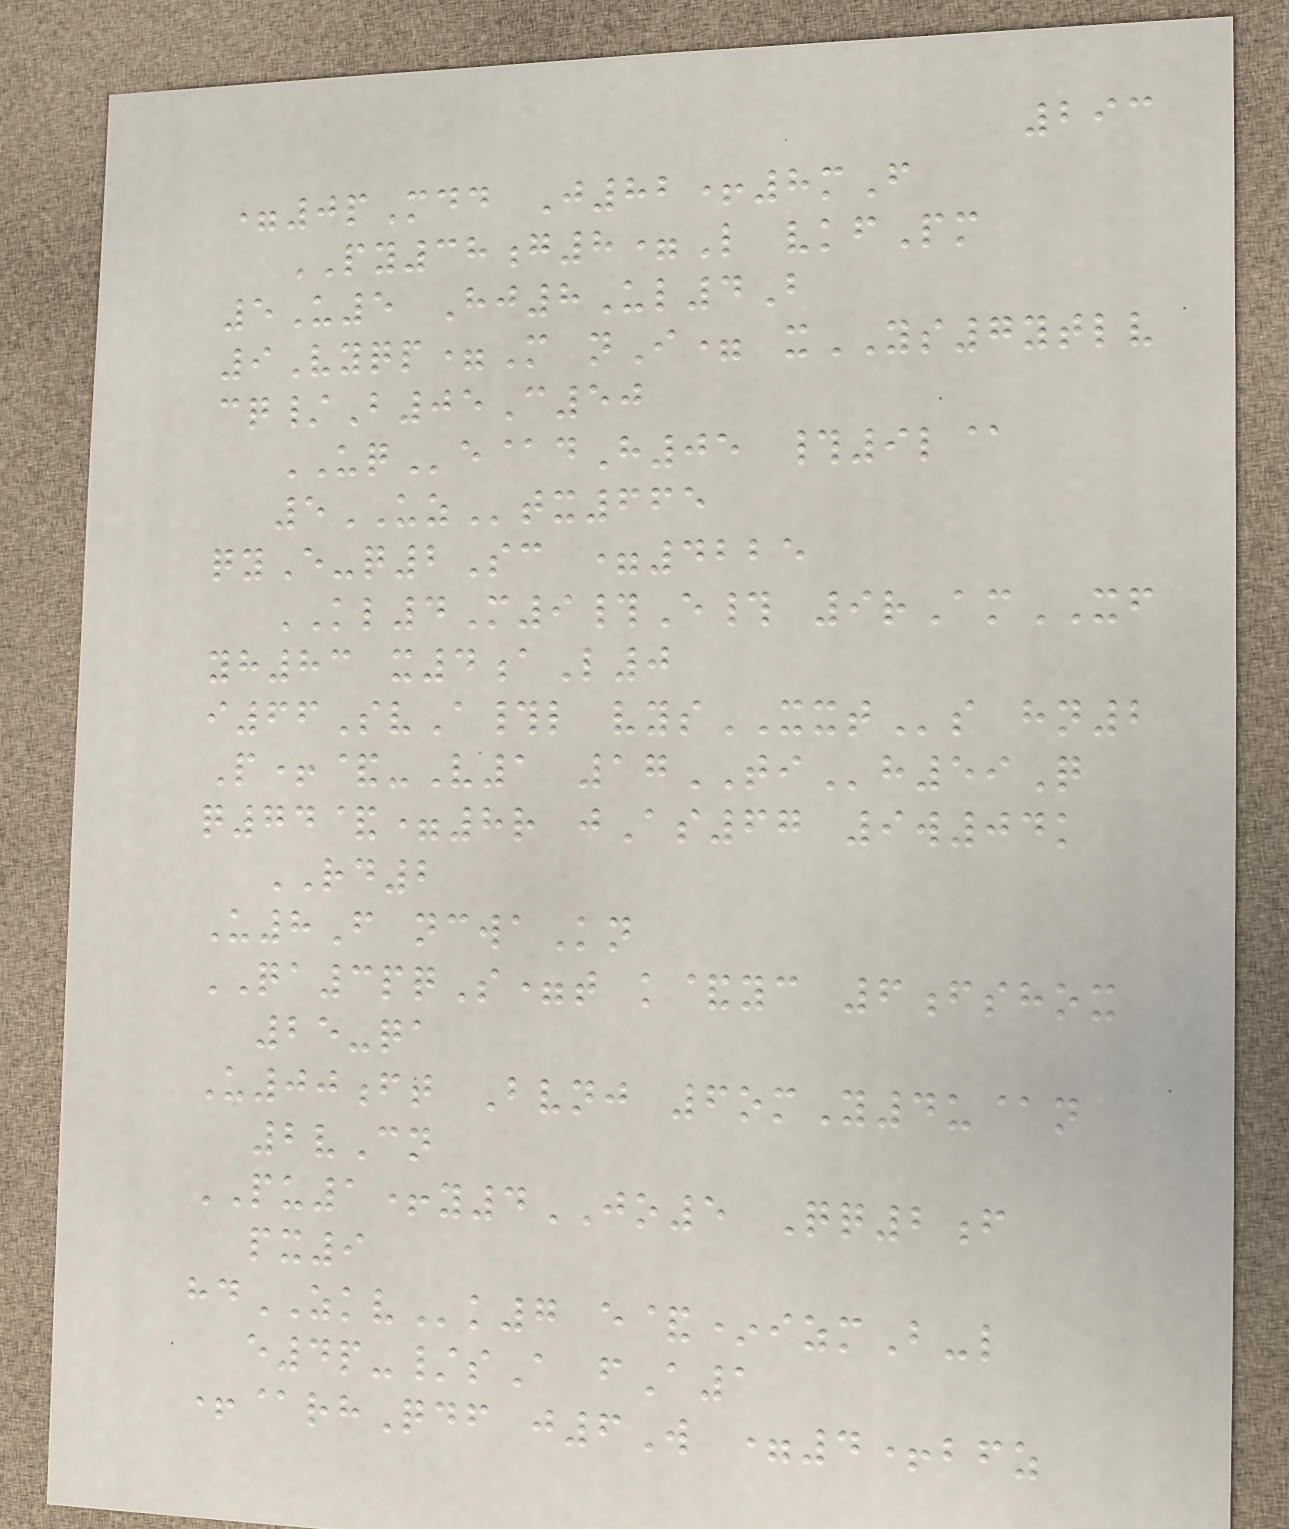293
=0pMdd J82+8mF
PY38g8=L vkfPm
5U5 Hj8Ul4B
9Vyqp=M nI= xYS7ytlv
cq/B05C50
UQe@dH05 #9l@
5UZtx665
qyE-q2Sc =4225
KL4M9#E# 9rAmXF
yh83 x4aL0
i66SvA#l vysXXTs hn2
P+&-V1 17TIh59Q
q74&=8r jAs67 9w04k
RD2
U8F ncwaKn
QA3pqS=t k&yc 6fshox
25-qa
U00ft Bvnj 6omY4u@n
2vCn
PU1+y4JO5 Qq2f
px9
hdZKVk7 e&*izmB-l
e4p-/sA fA1
+@rhQdf j6W =4+bfz
